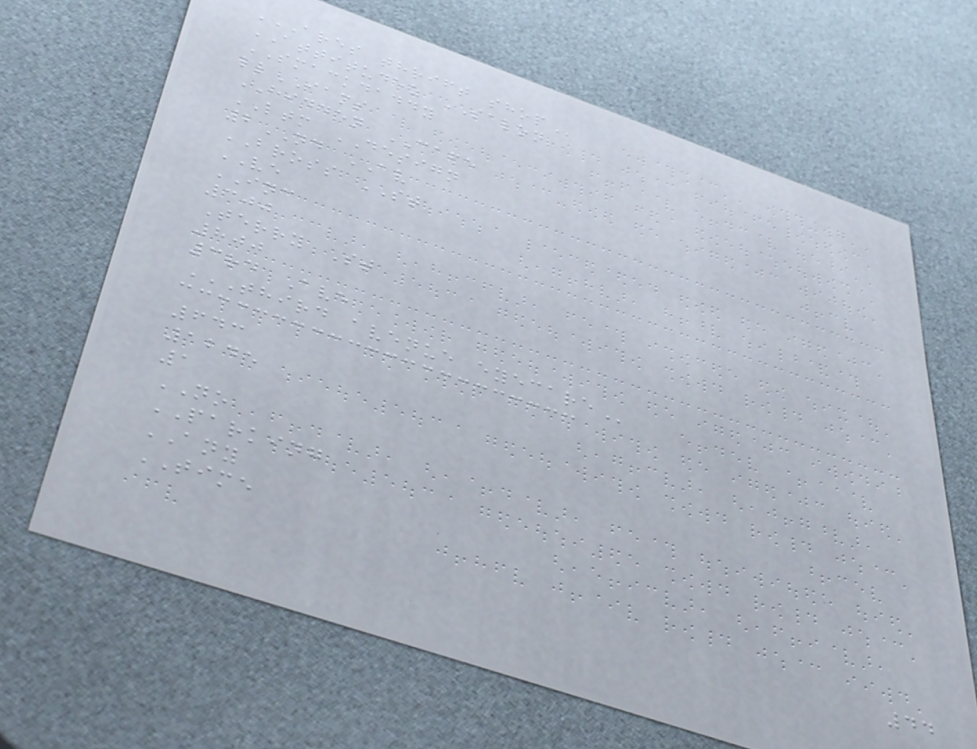ARES THRIFT SHOP
ATTITUDEZ SALON
SMACKDADDY
llIAMS
HIDDEN CAFE
LTM DESIGN
2ND AV
BROSS ST
VE
INC
300
Terry St
800
3rd Ave
THIRD AVENUE EYECARE
643
1245
1
NO
PARKING
ANY
TIME
44
